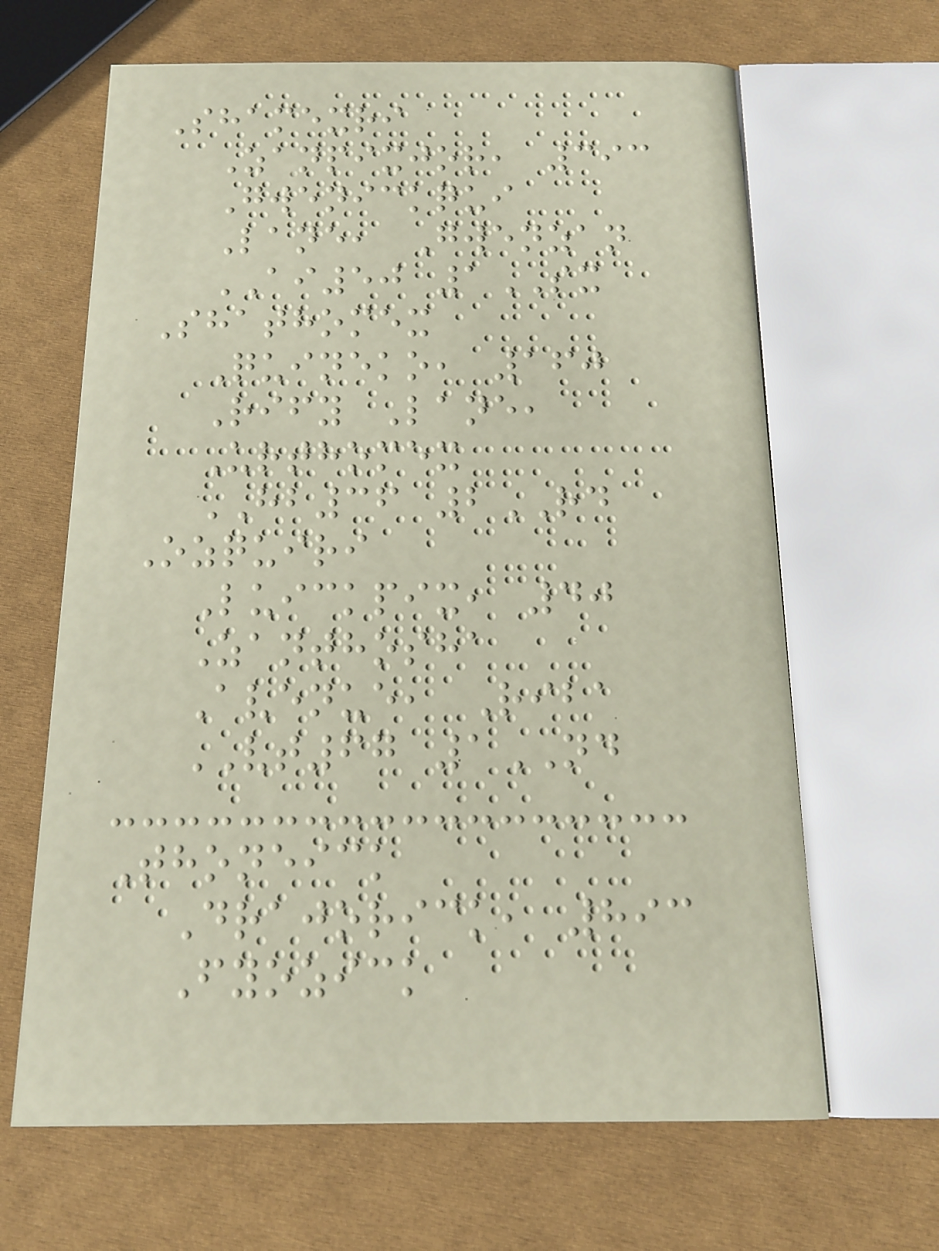Shamexri
Zanpixjor, 393
Gwenickqui
Lane, Gwenzan
AI50 1SX
Shathomex
Quineko, 160
Rify Lane,
Urthomex
HB36 2RD
Ozquiri
Luickpix, 40
Zanthosha
Avenue, Riba
VT67 1ND
Thoneick
Drajorick, 893
Fyozick
